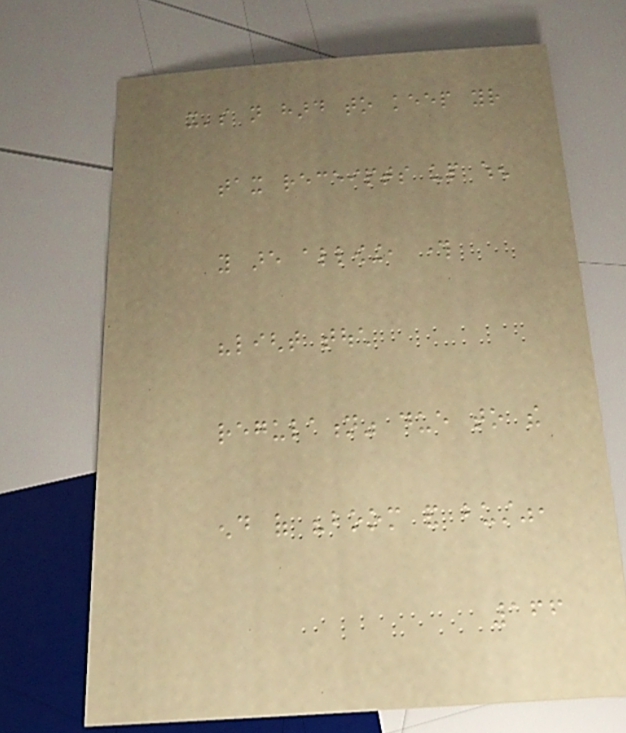it's not hard to keep your
tax receipts up when
you are allowing, through
"light touch
regulation" due to the
end of "boom and bust",
166
